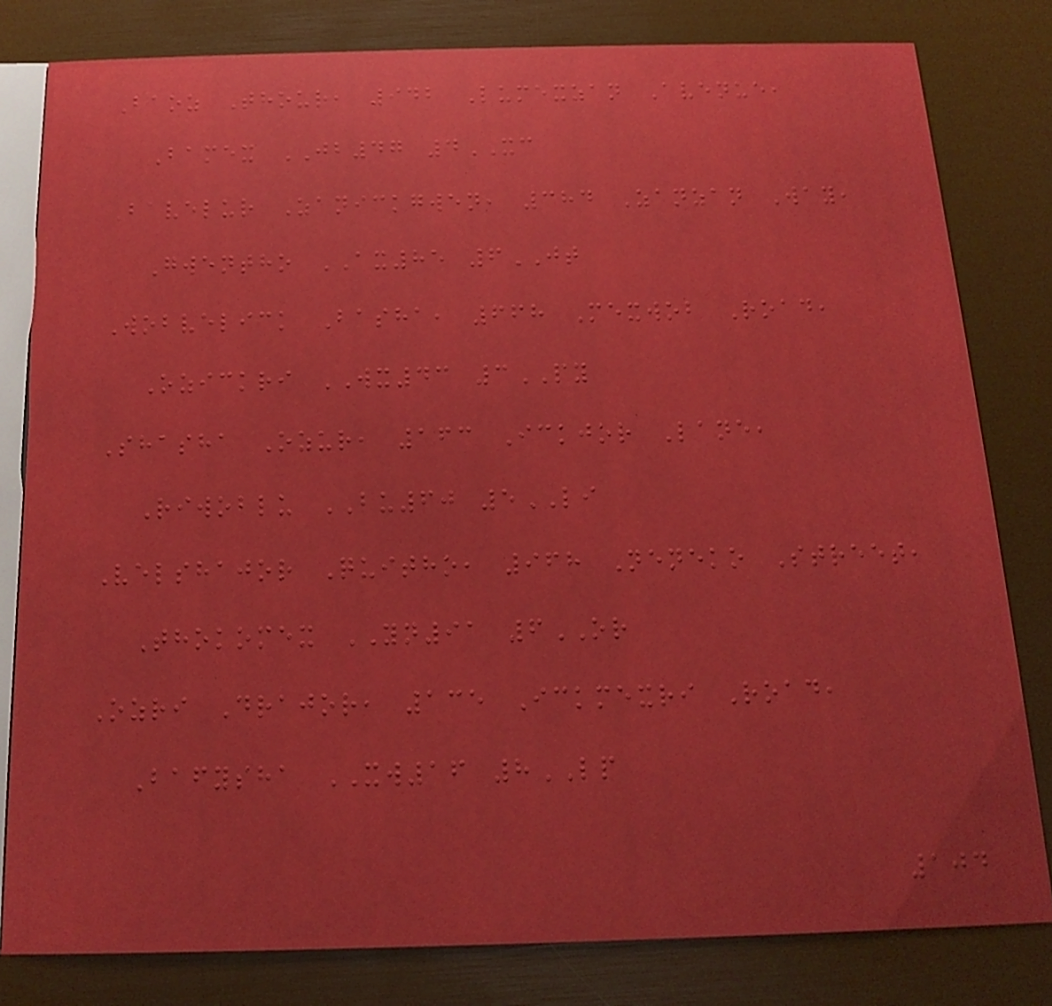Baoz Thour, 942 Lumexzan Avenue,
Bamex JB47 4XC
Bavelur Zanickgwen, 384 Zanzan Way,
Gwentho AX85 6JT
Wobvelick Basha, 668 Mexwob Road,
Ozickri WX43 3PY
Shasha Ozur, 163 Ickjor Lane,
Riwoblu BU60 5LI
Velshajor Quitho, 968 Neneko Street,
Thokomex YN91 6OR
Ozri Drajor, 135 Ickmexri Road,
Bafysha XW16 8LP
104
